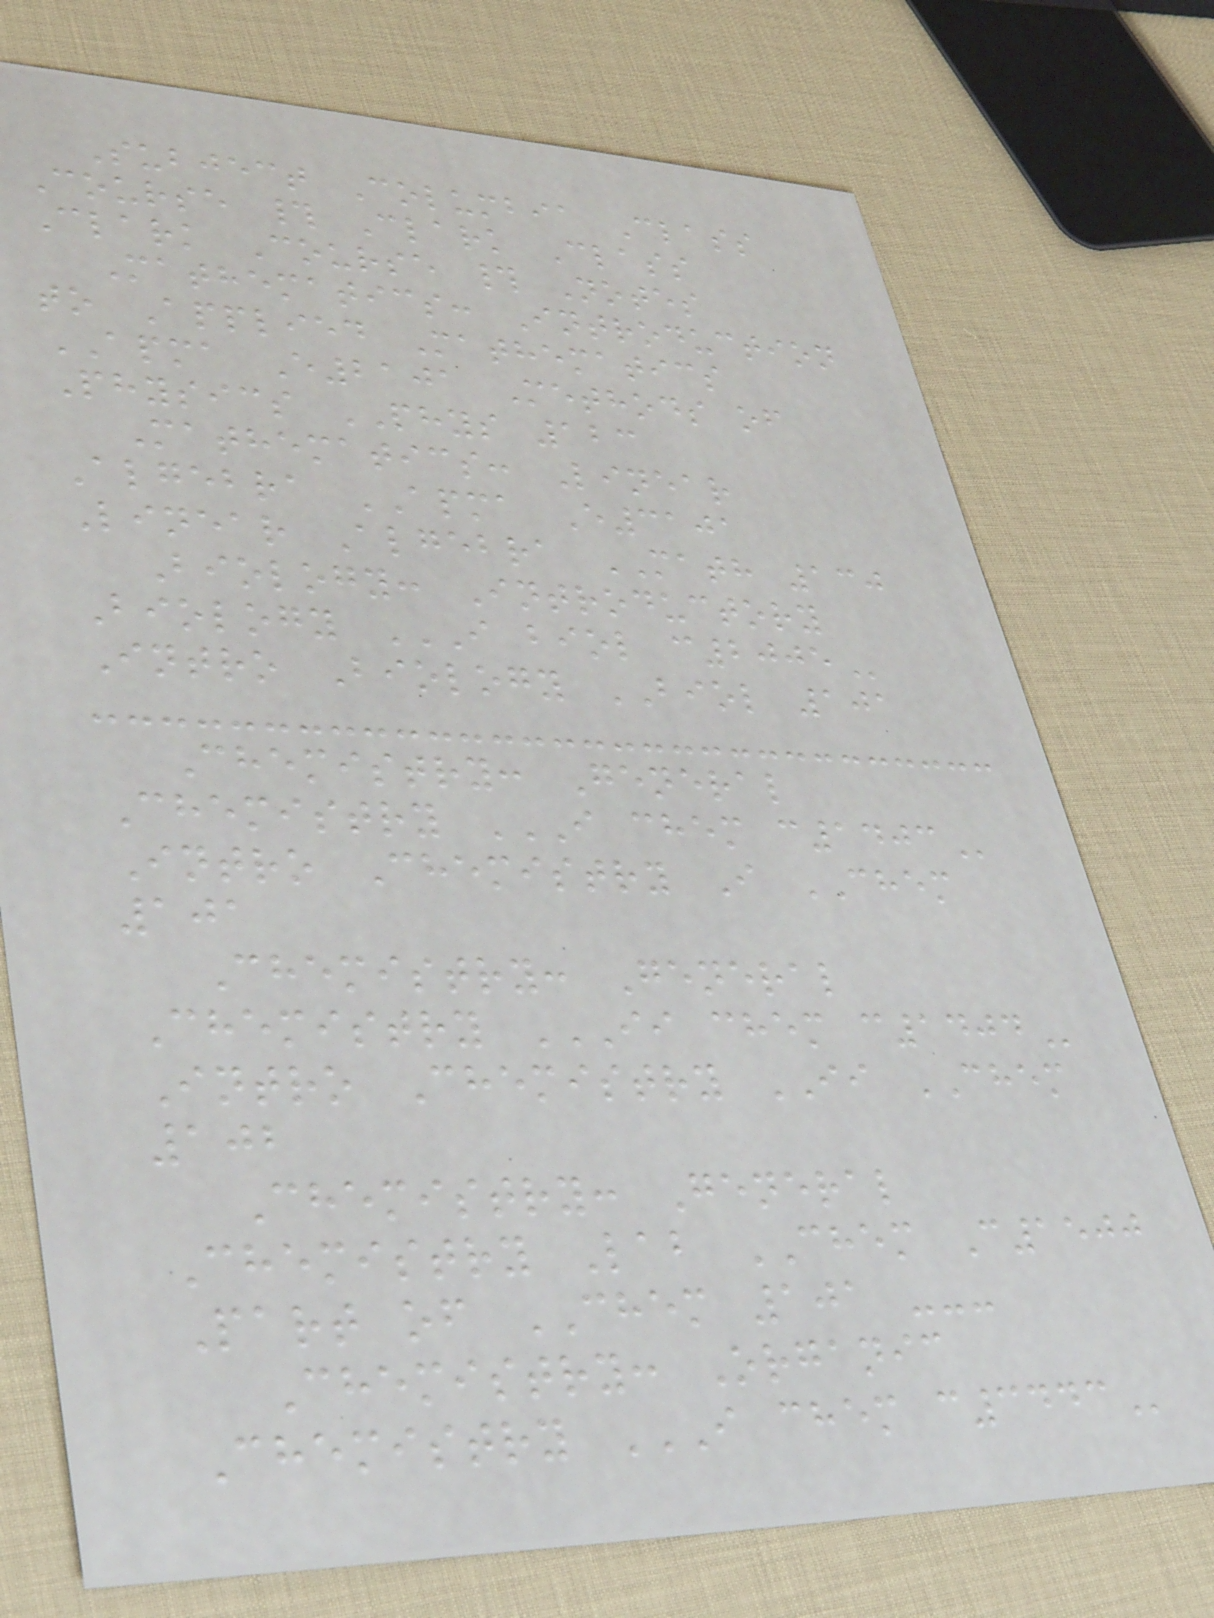Subject Columbia Class
Course # Clark Class
Clark Course # Notes
Mathematics: Introduction
to Applied Mathematics
APMA E2101 Methods of
Physics PHYS 123
Mathematics: Linear
Algebra APMA E3101
Linear Algebra MATH 130
Biology: Introductory
Biology I BIOL C2005
Intro Biology BIOL 101
Chemistry: General
Chemistry I CHEM C1403
Intro Chemistry I CHEM
101
Chemistry: General
Chemistry II CHEM C1404
Intro Chemistry II CHEM
102
Chemistry: General
Chemistry Lab CHEM C1500
Part of CHEM 101 ---
Chemistry: Organic
Chemistry I CHEM C3443
